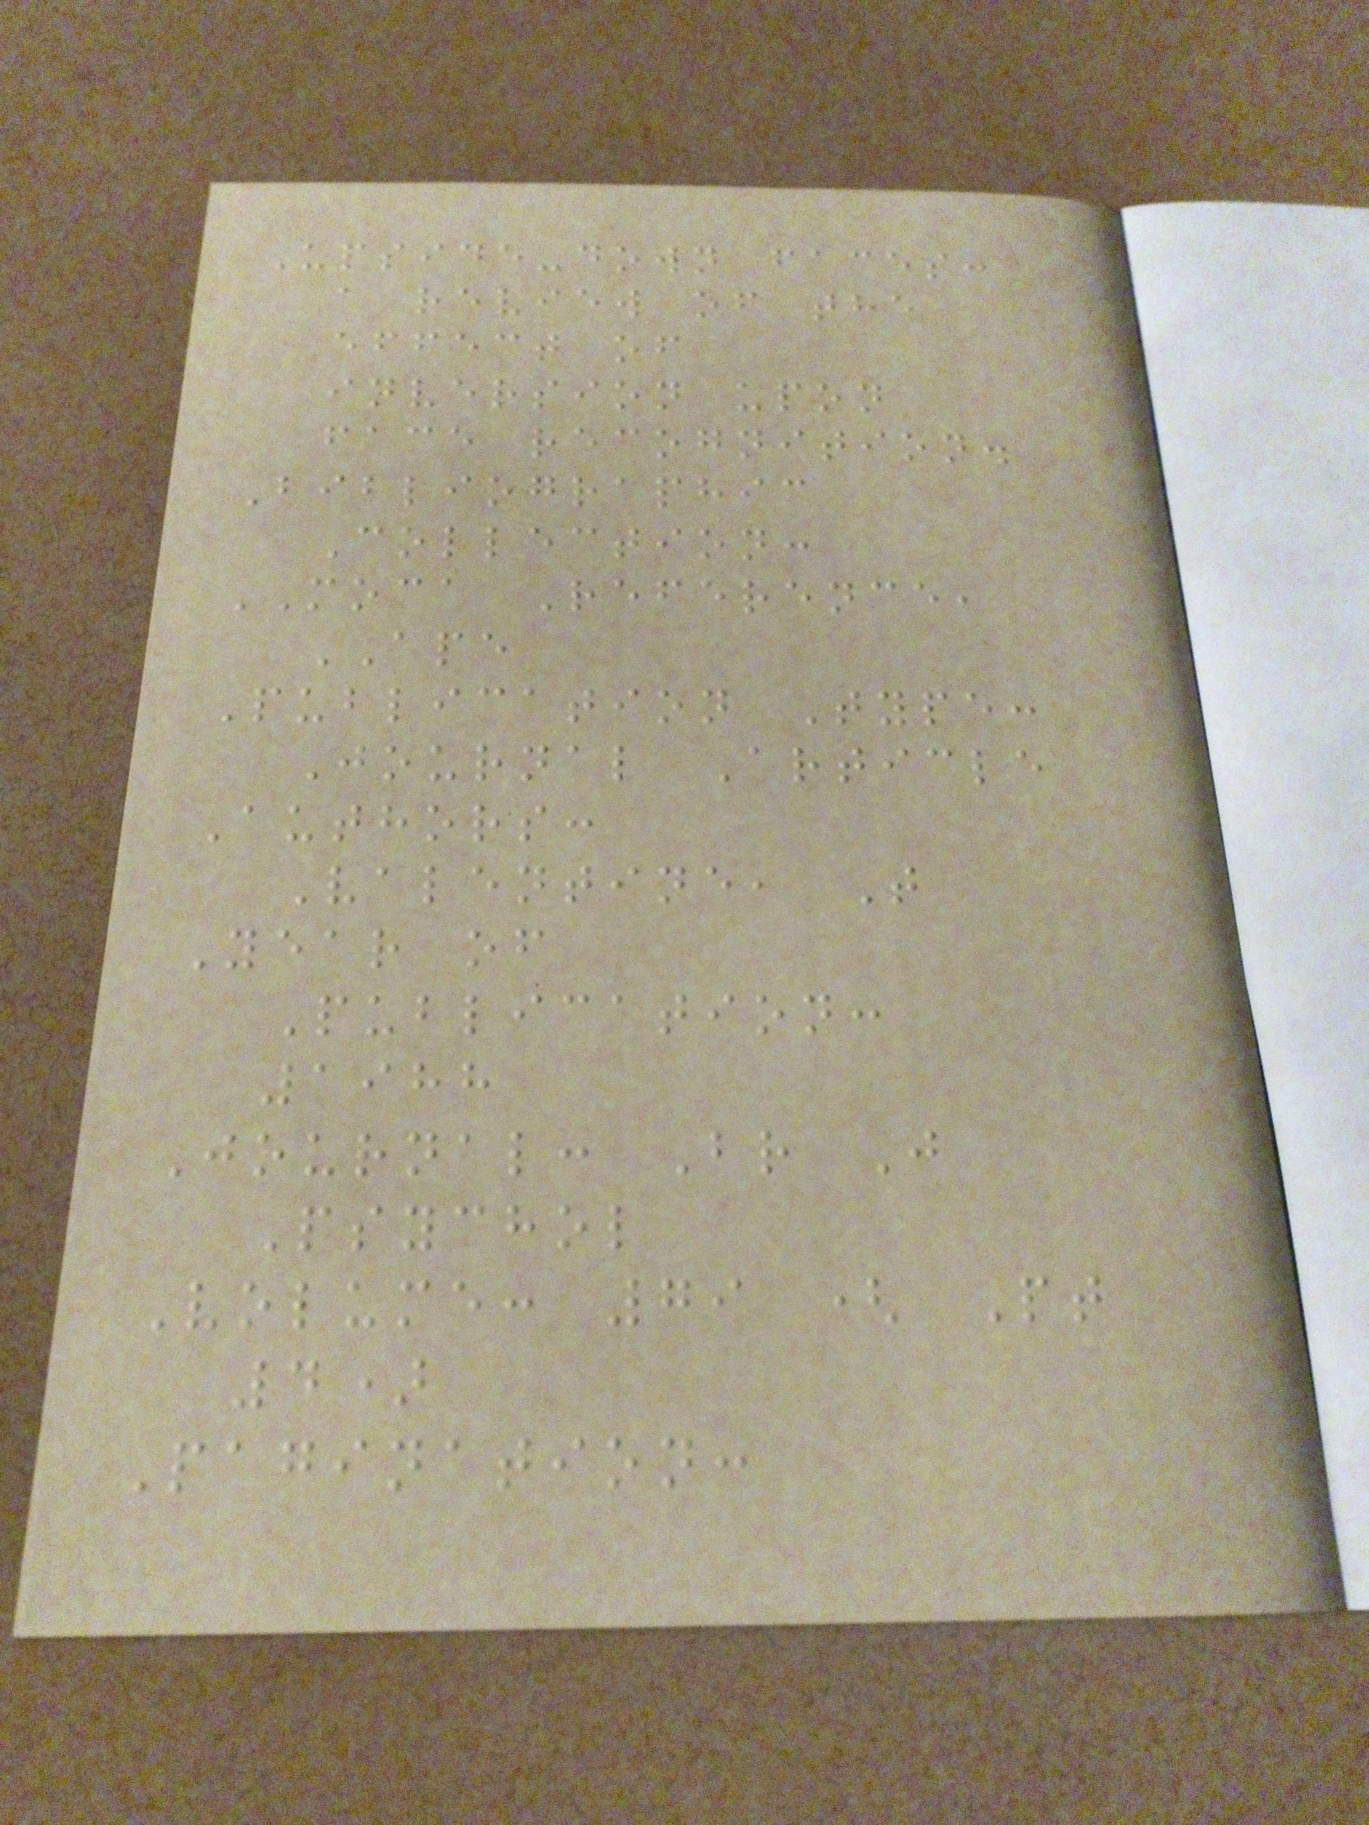Upside-down faces:
a review of the
effect of
inversion upon
face recognition.
Bibliographic
Collection:
MOCA Reference,
APE
Publication Type:
Journal Article
Authors:
Valentine, T
Year of
Publication:
1988
Journal: Br J
Psychol
Volume: 79 ( Pt
4)
Pagination:
